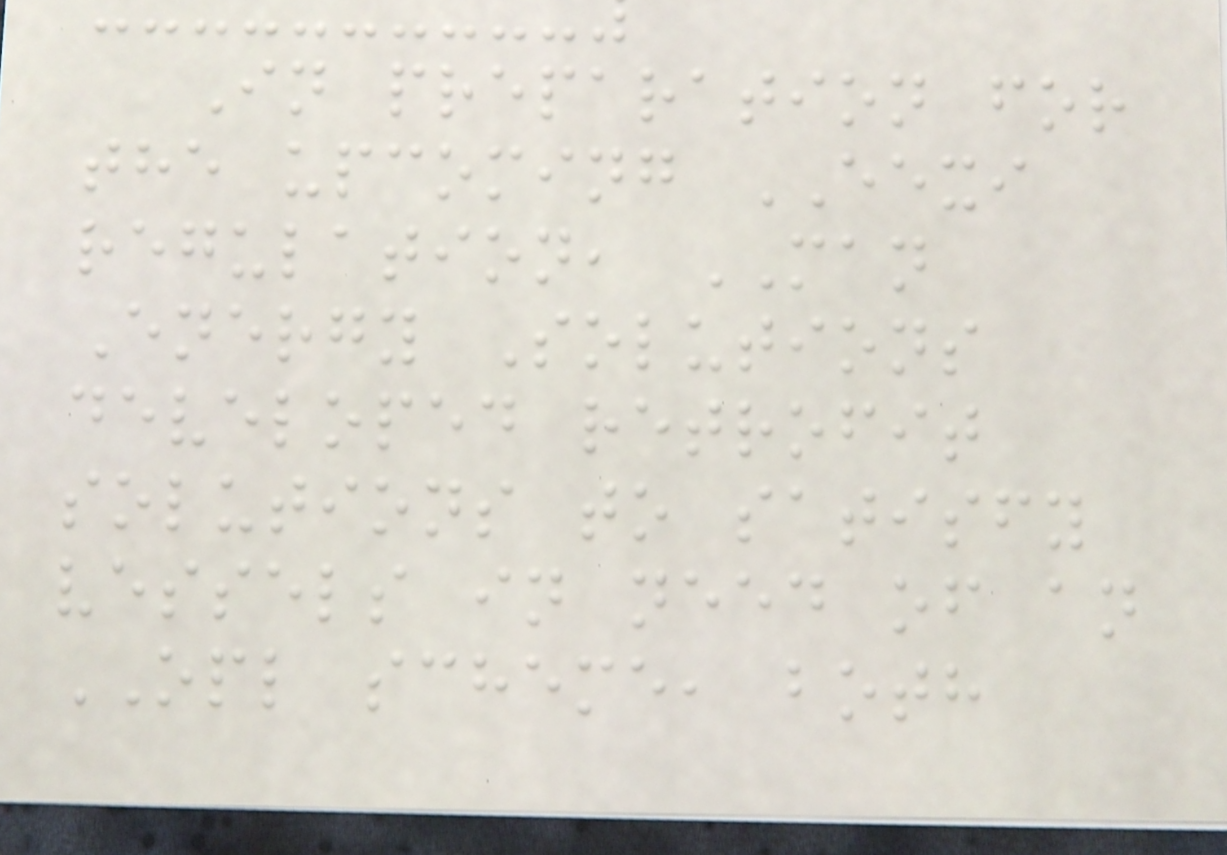In preparation for
the upcoming EEXI
regulation, MAN
Energy Solutions
developed retrofit
solutions to satisfy
vessels in need of an
OPL scheme, both
